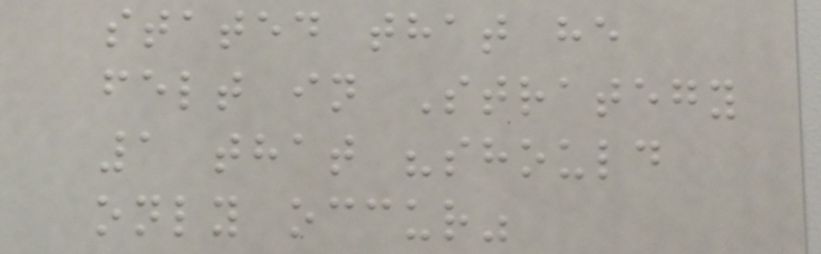stated that he
felt in Strategy
1 that "should
only occur"
